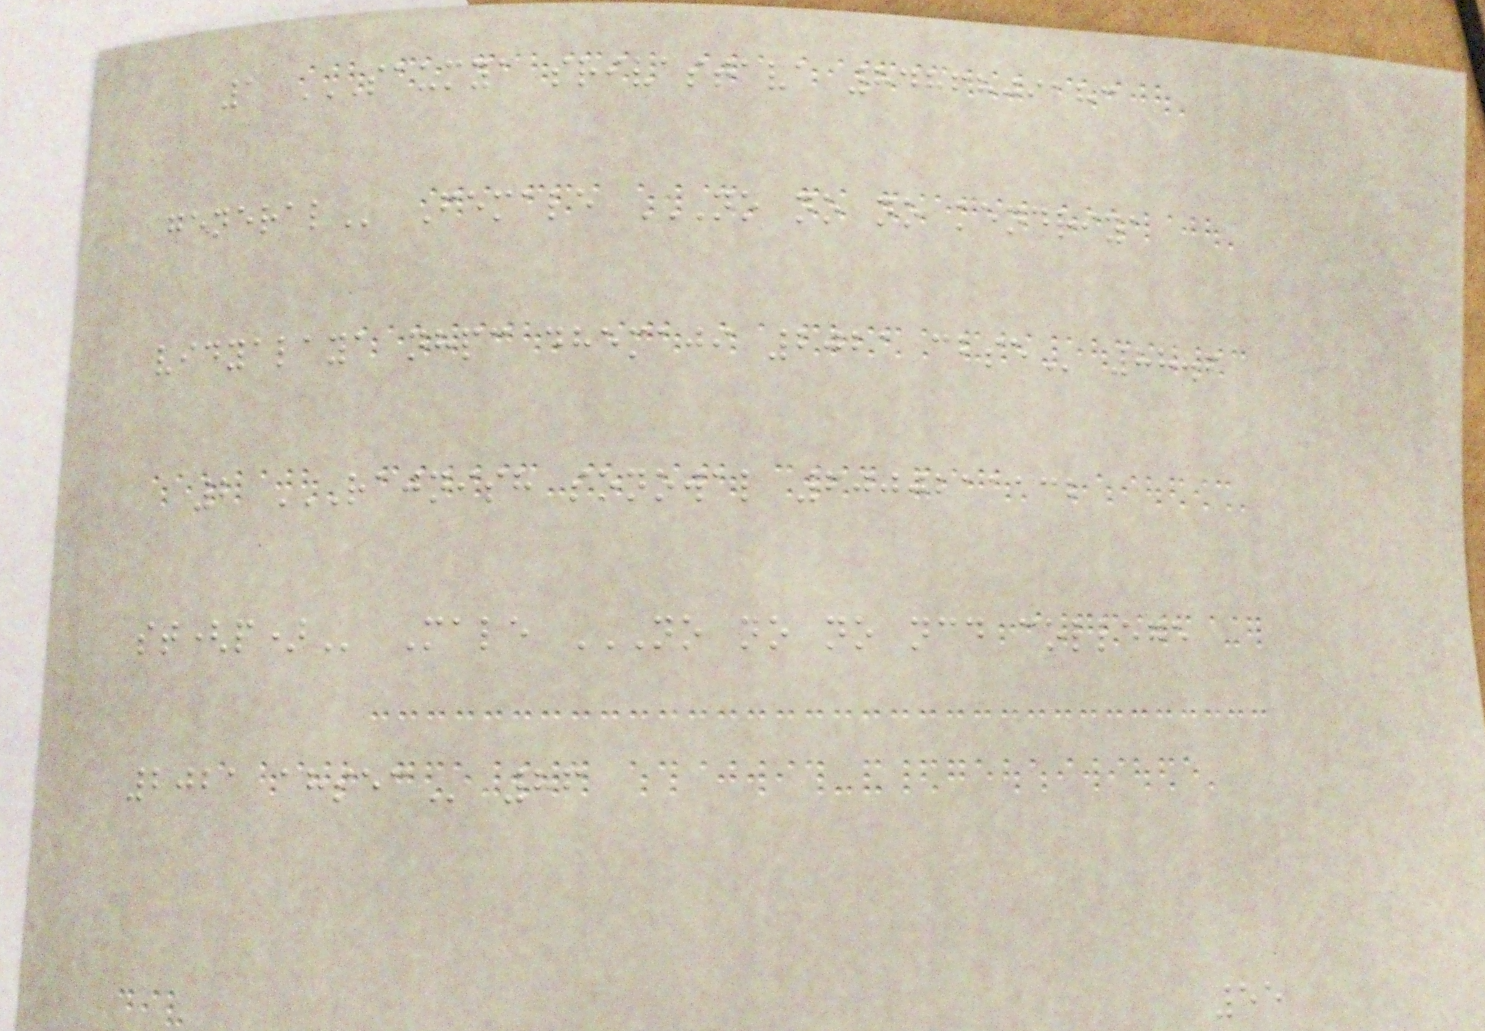1 SAUMYA SRIVASTAVA 8486809183
GENERAL Female NO NO NO KENDRIYA
VIDYALAYA NHPC DHEMAJI 2021 CBSE 88.6
2 RAJNISH SONOWAL 6000211132
ST(P) Male NO NO NO NCD COLLEGE
2021 AHSEC 86
55
